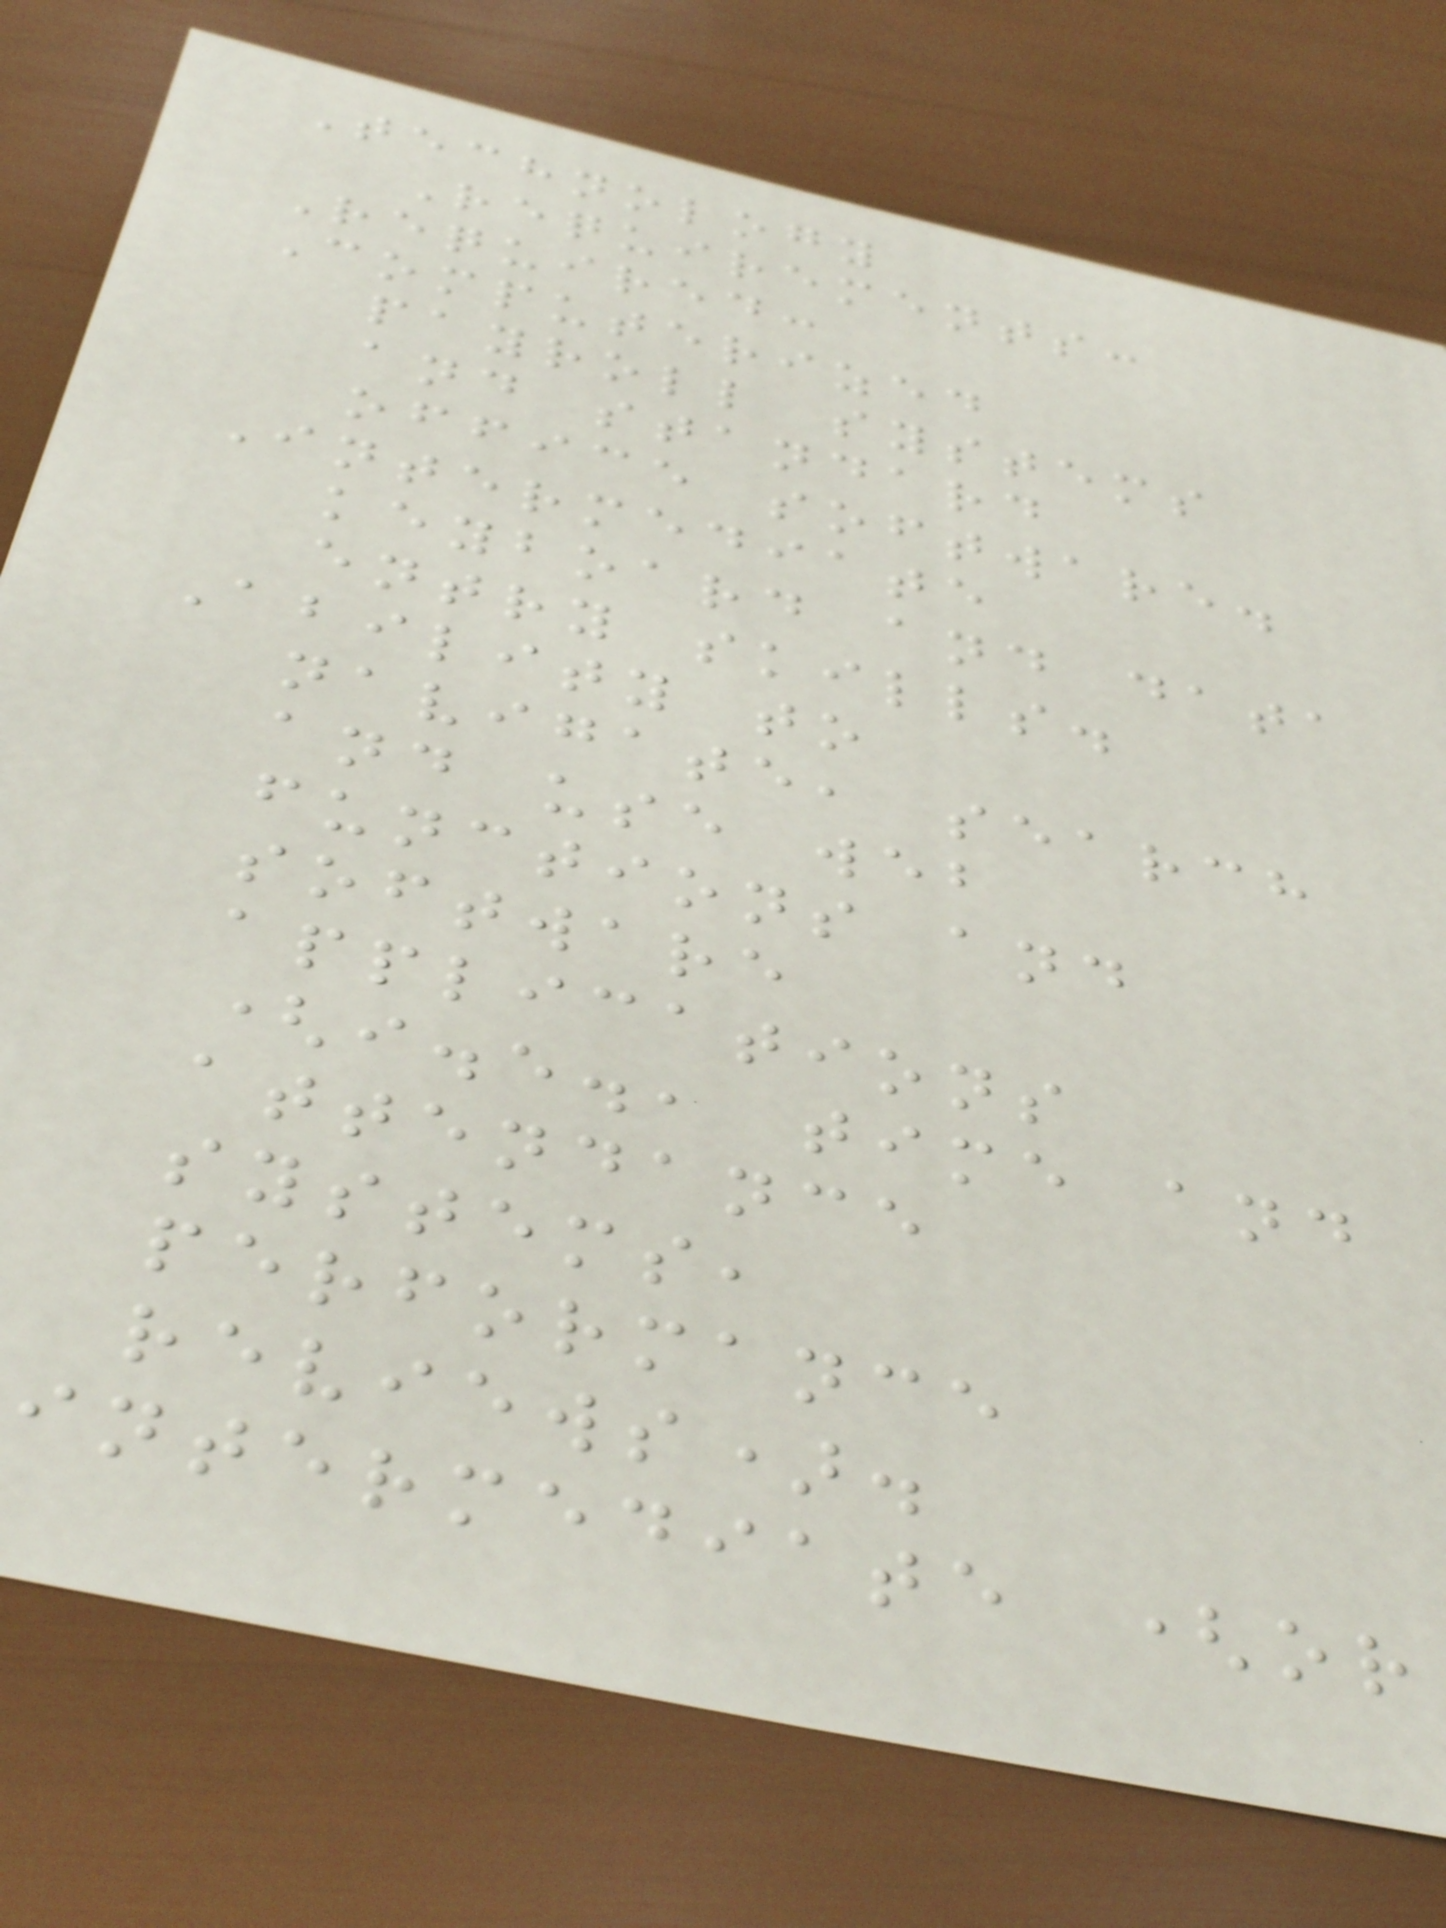Technology
Requirements:
Required:
Computerized
payroll systems
and standard
office software.
Intermediate
keyboard and data
entry skills.
Ability to
navigate, search
and use web
functions and
software
applications
(i.e., time and
attendance
systems,
performance
reviews).
intermediate (or
